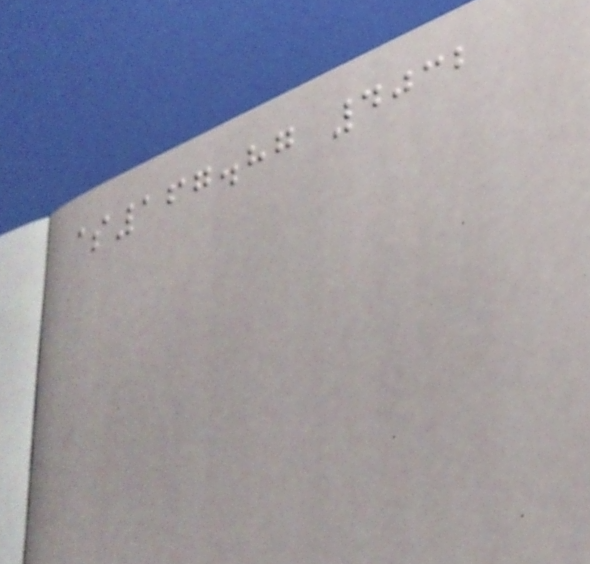$167.87 4032
